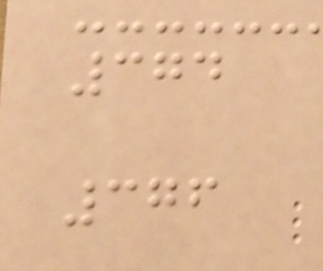374
376
